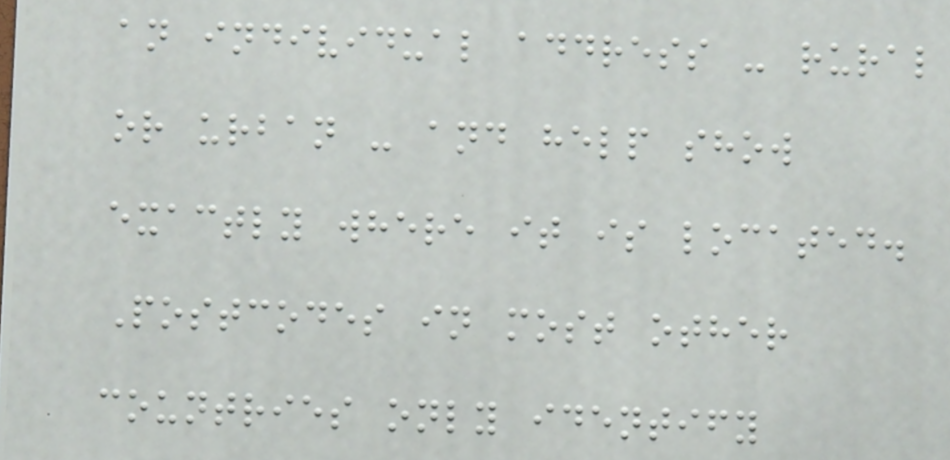an individual address - rural
or urban - and help show
exactly where it is located.
Postcodes in most other
countries only identify
